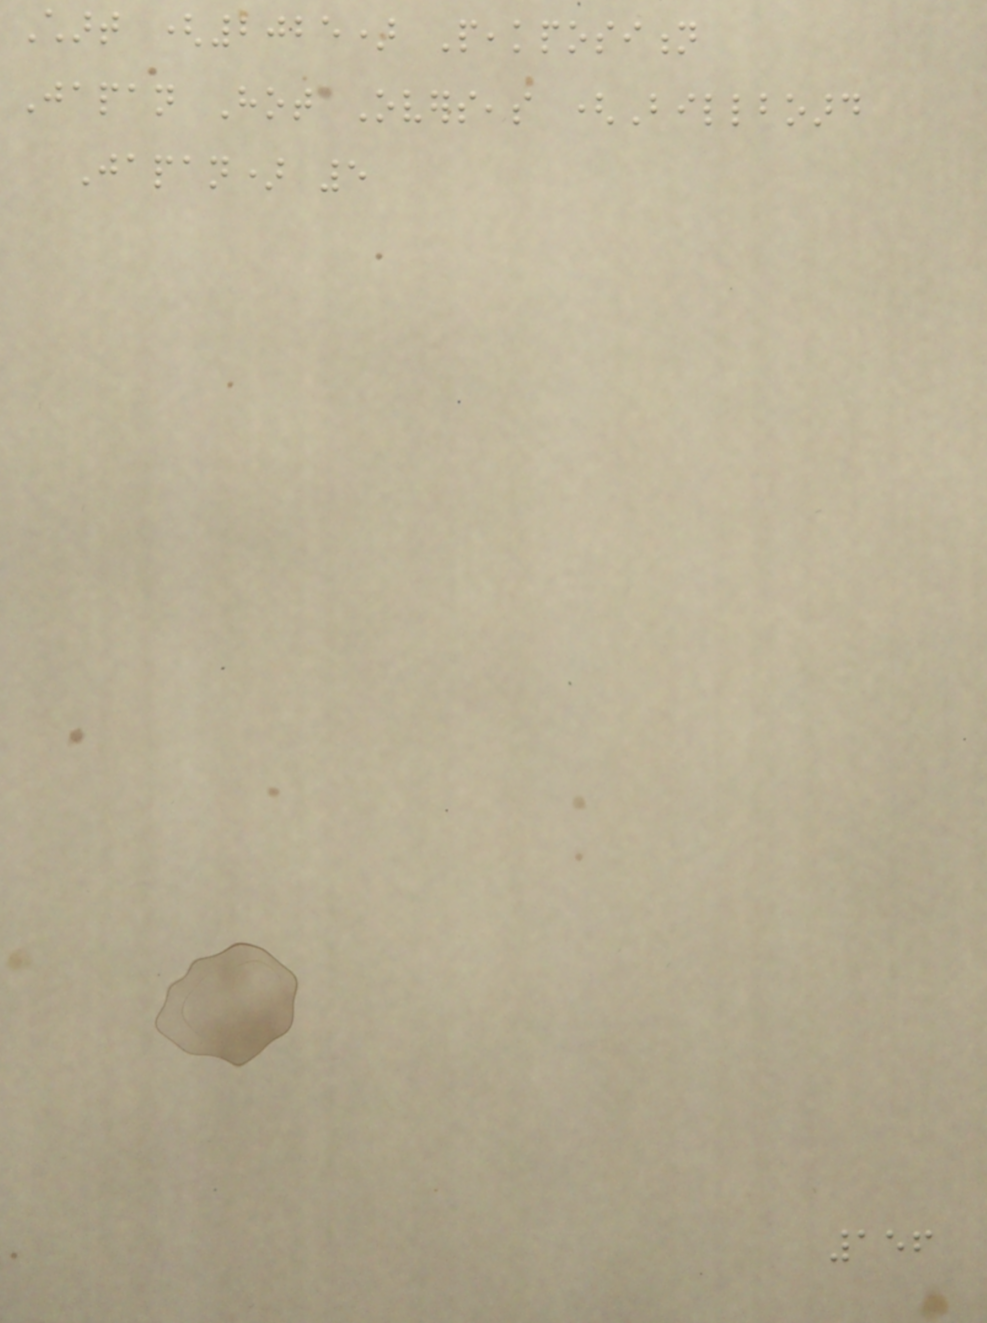Chart (2025) Peakposition
Japan Hot Overseas (Billboard
Japan) 5
156
